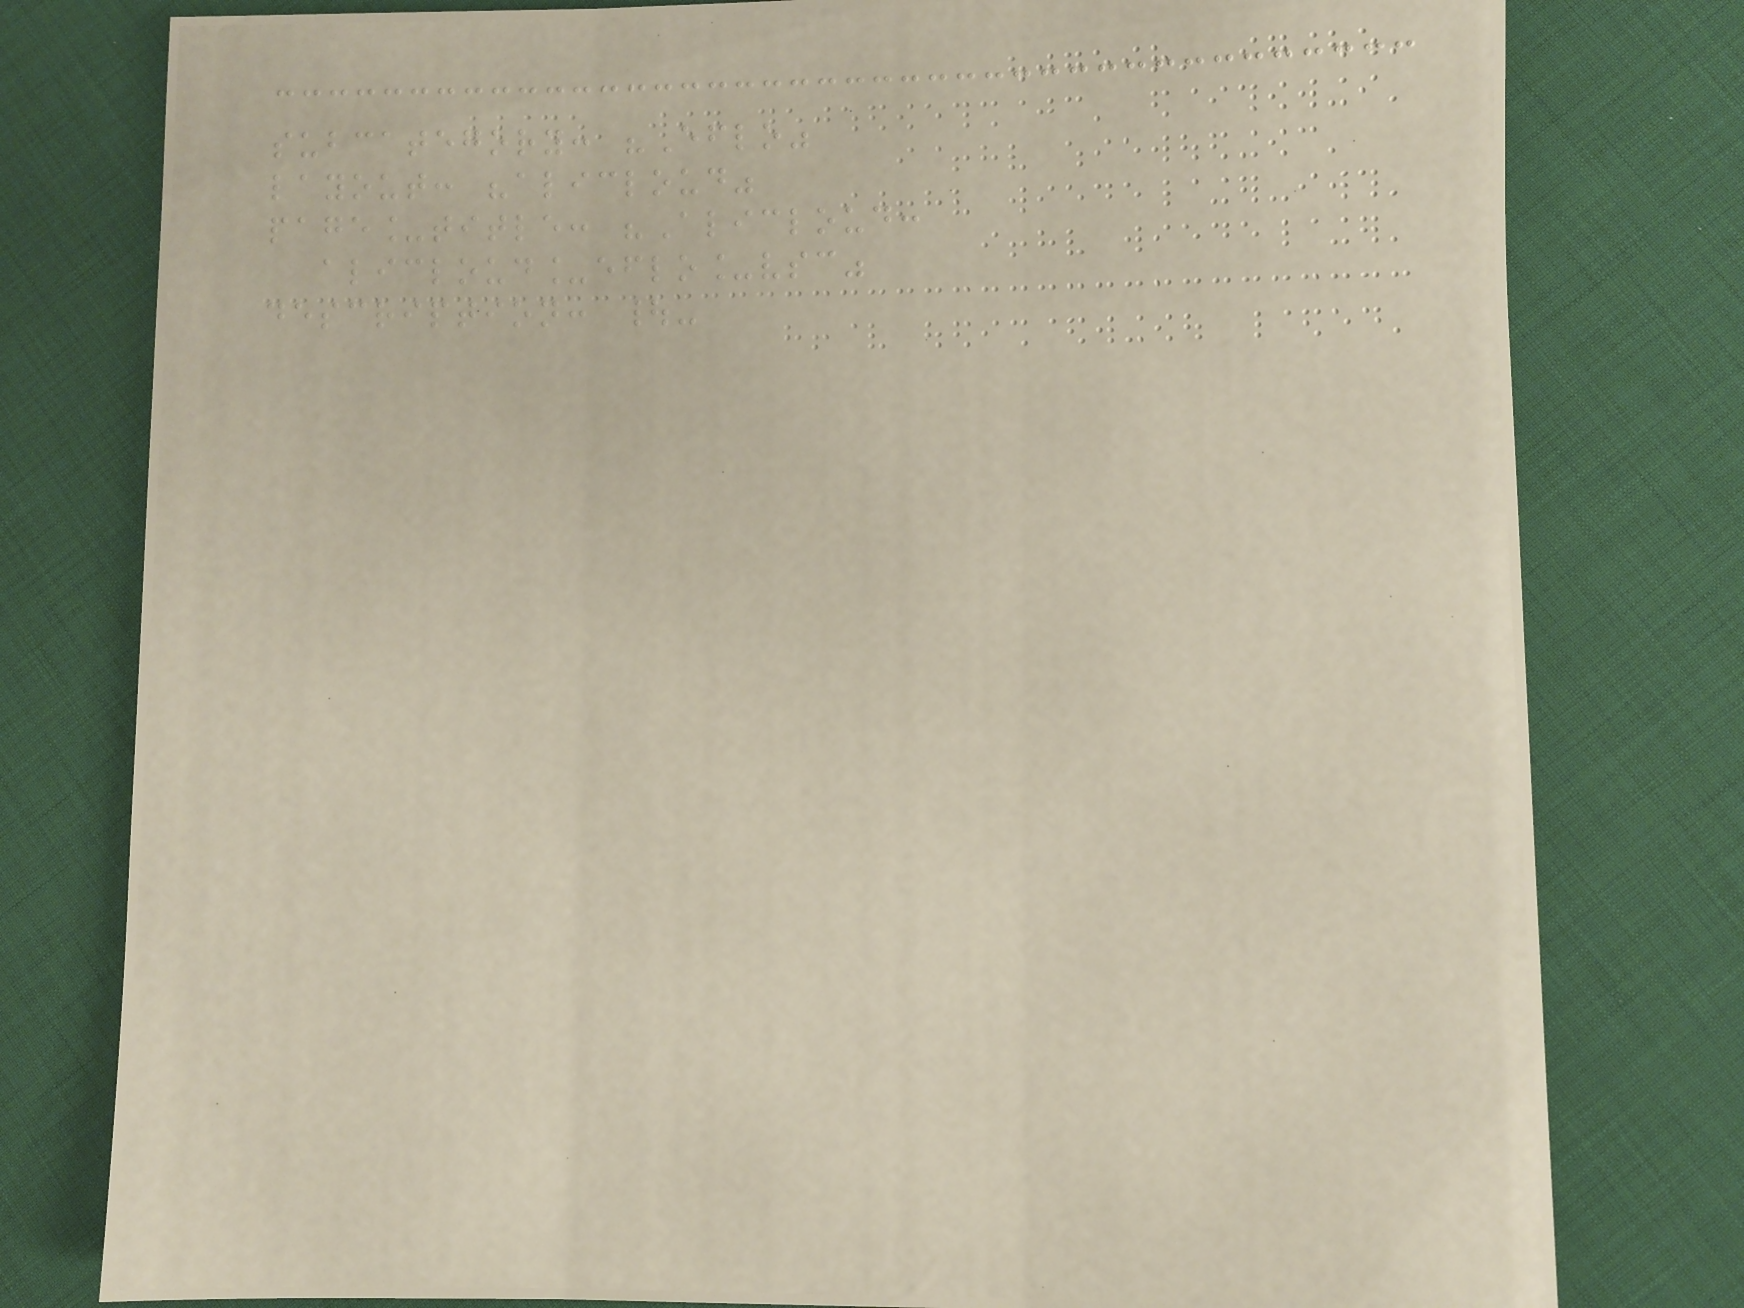subcategory: "Eflo"
layout: "alicloud"
page_title: "Alicloud:
alicloud_eflo_vsc"
description: |-
